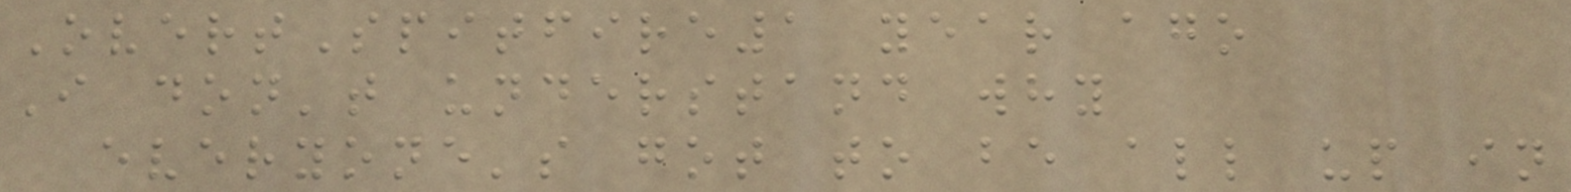OvertSpitfire1 year ago
I don't understand why
everyone's got to be all up in
